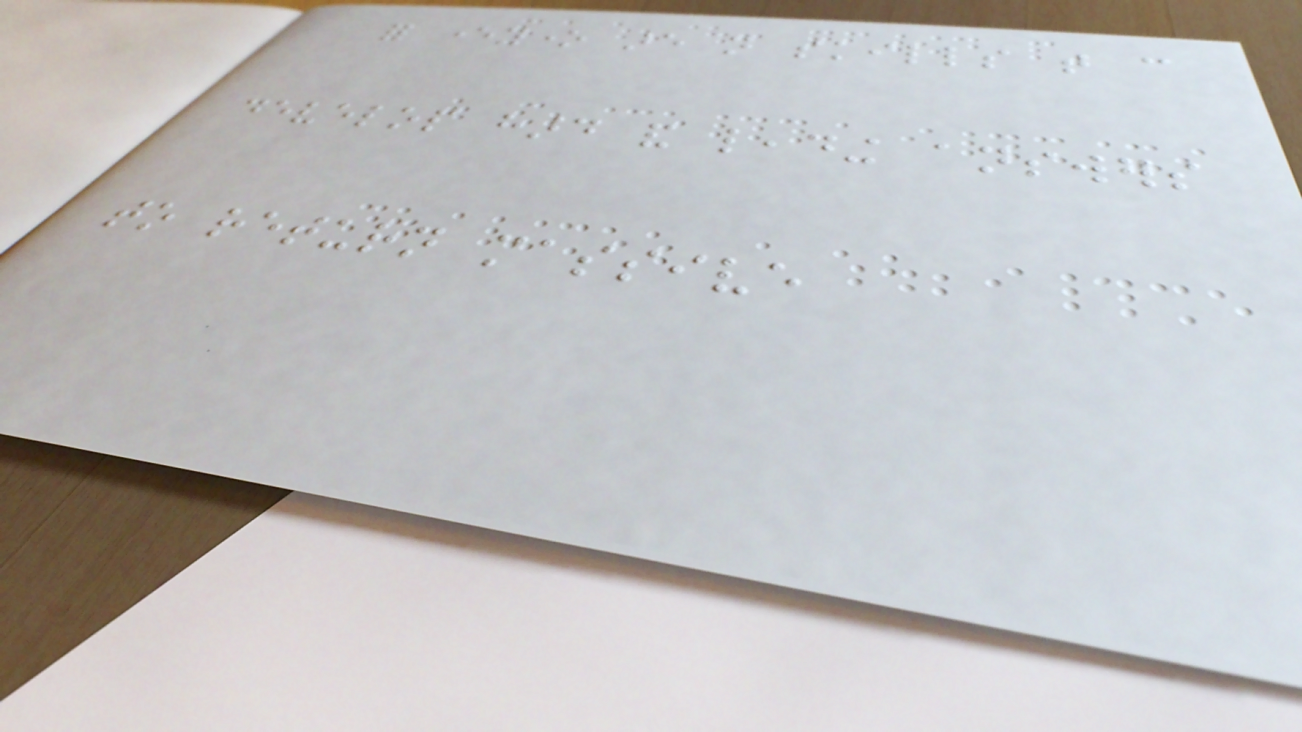for everyone are not skills that can
develop hard and leading answers
to return massive
